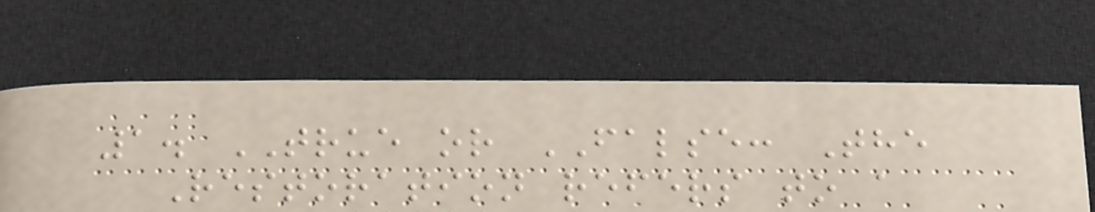1. TRUE or FALSE: The
Restoration refers to a
